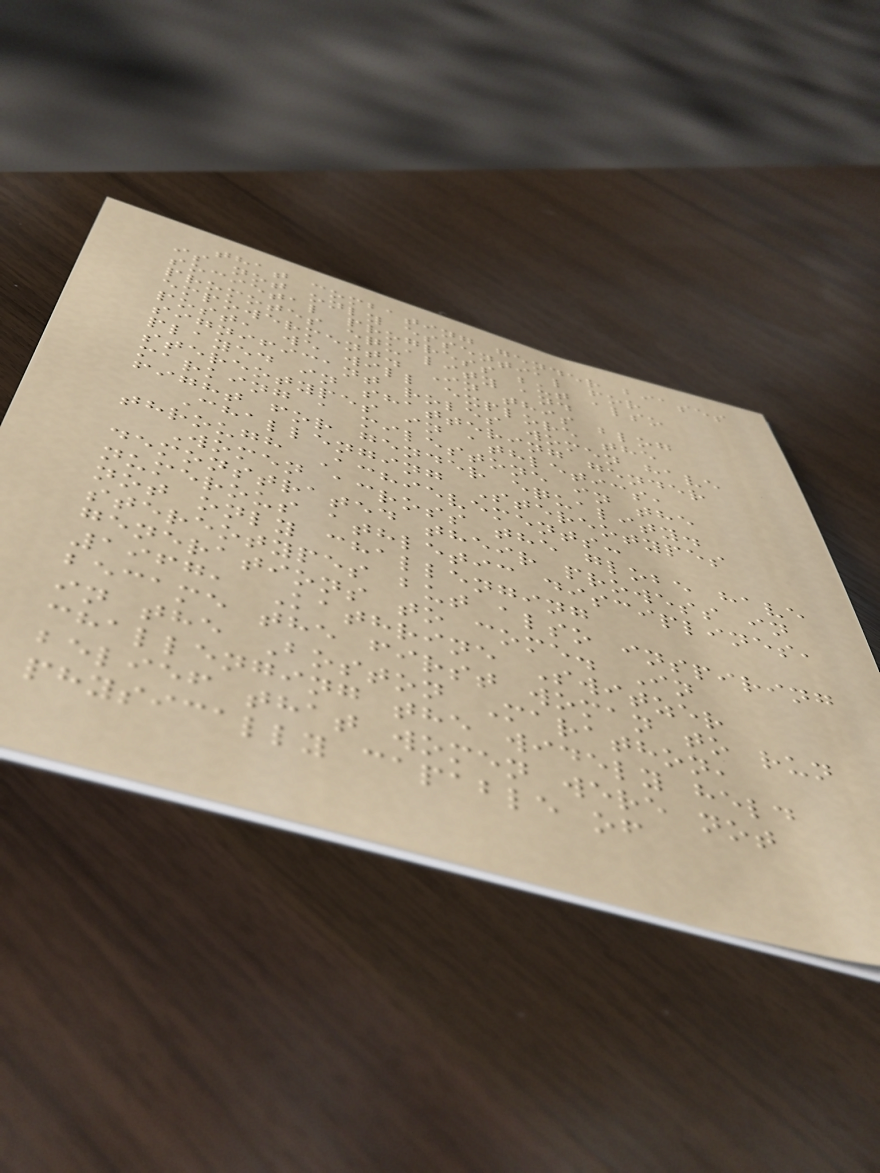that combating gender biases
is not only essential for
societal progress but also
promotes equality and
empowerment. In this blog
post, we will explore the
significant roles women have
played in shattering gender
stereotypes in athletics,
marking a milestone in the
fight for gender equality.
Challenging Stereotypes
through Achievements:
Women across the globe have
demonstrated their prowess in
numerous athletic disciplines,
not only challenging
stereotypes but also inspiring
generations to come. In
1967, Kathrine Switzer
became the first woman to run
in the Boston Marathon,
challenging the widely held
belief that women were not
physically capable of
